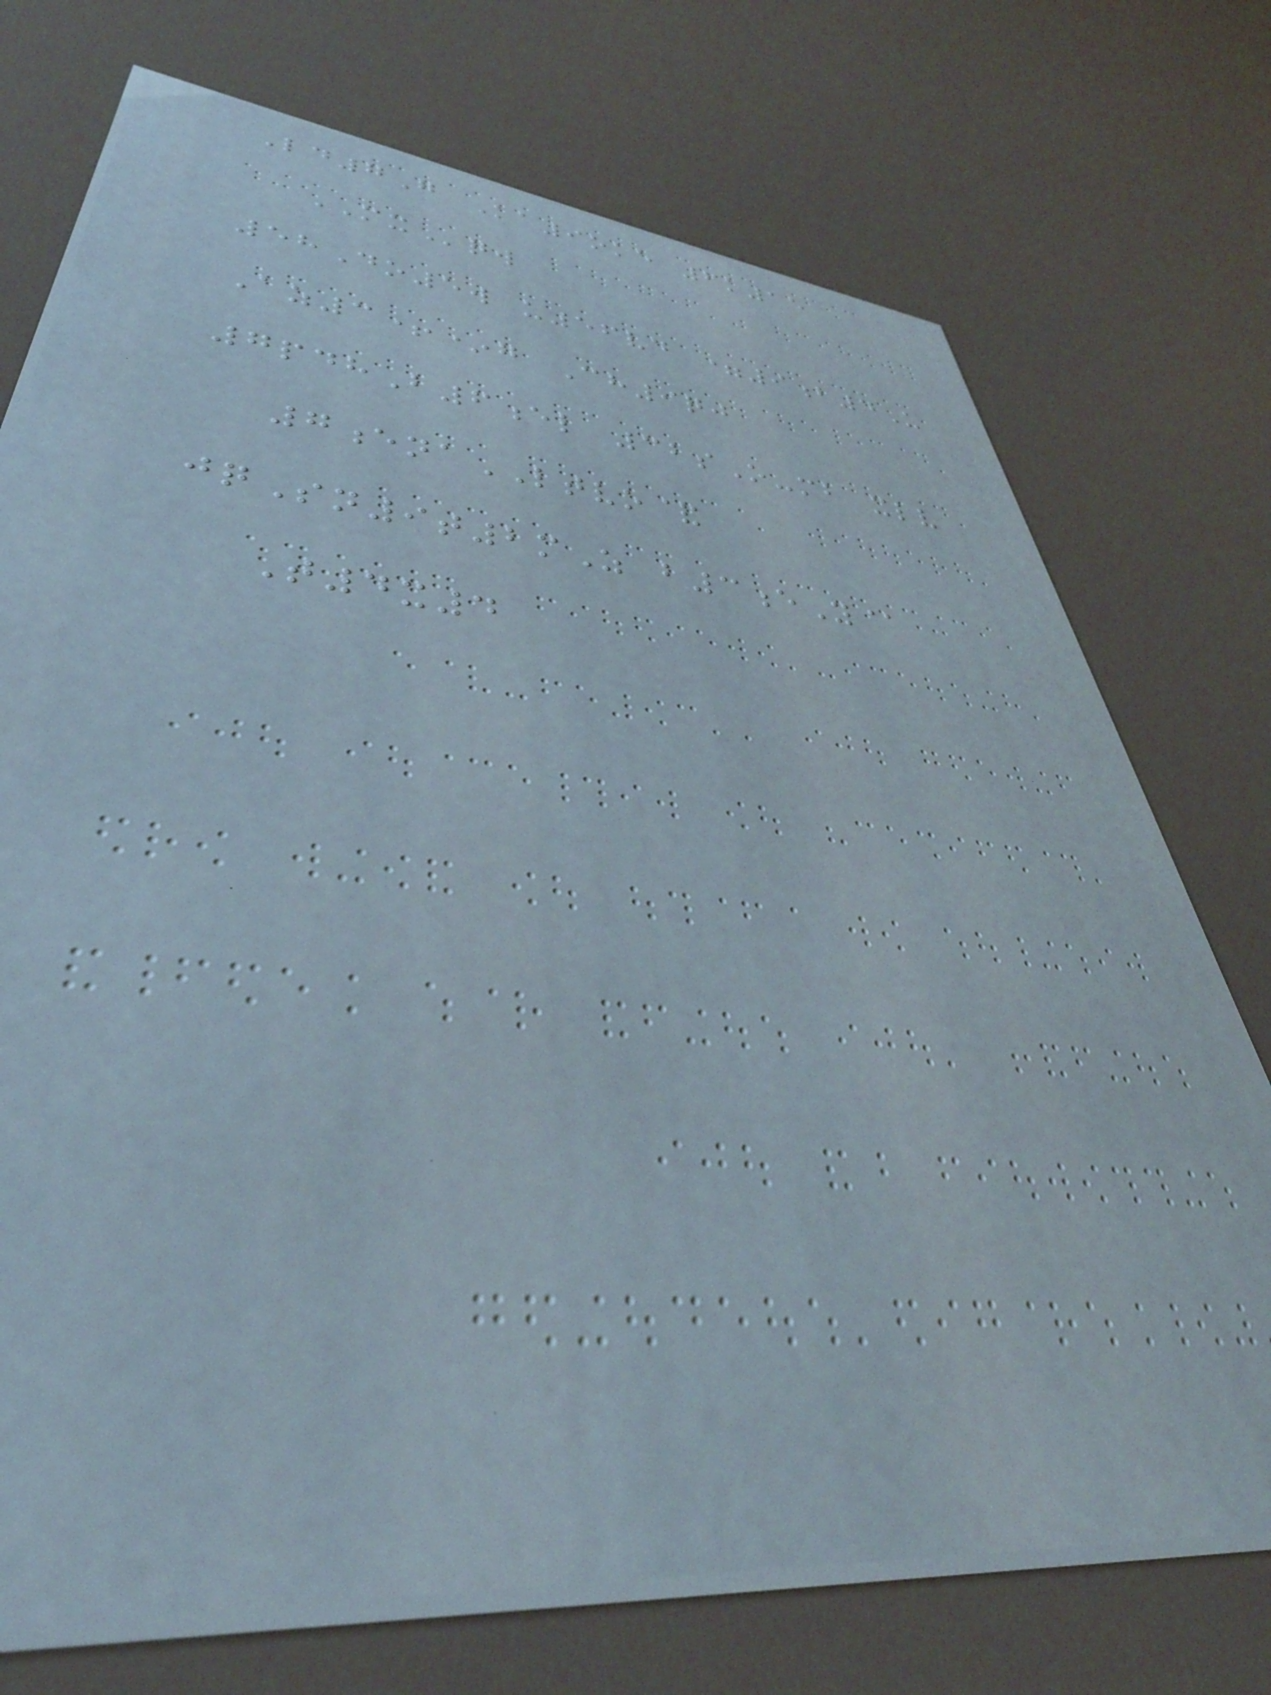Ld7G Ka9oke 6k15
MXqw
58Do5w u56vd =9b4U
Az3+*g Ch9qj
7pdhB6el 32sO-mb xlv
7enaLTVO&
jqSn9t2mZ b3eY@
T4x4
